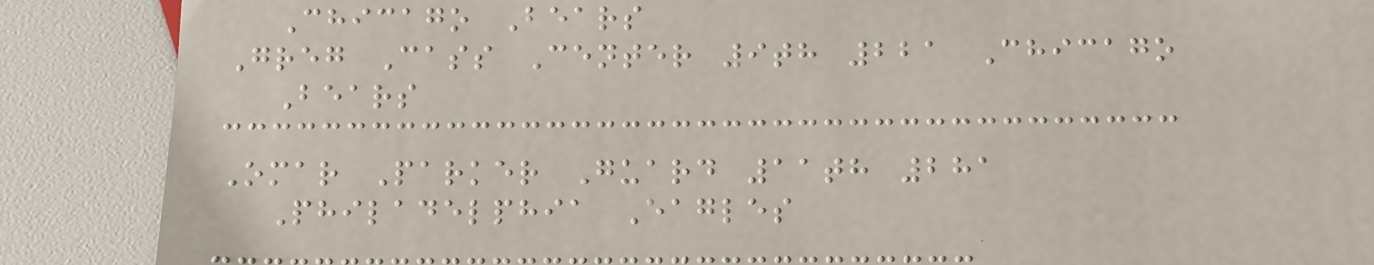Chicago Bears
Greg Cass Center 9th 221 Chicago
Bears
Omar Parker Guard 11th 281
Philadelphia Eagles
